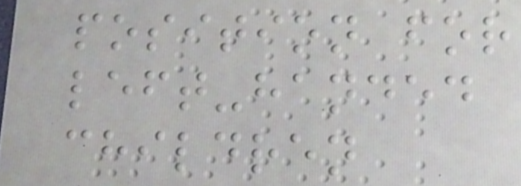position for
left-handed
children
